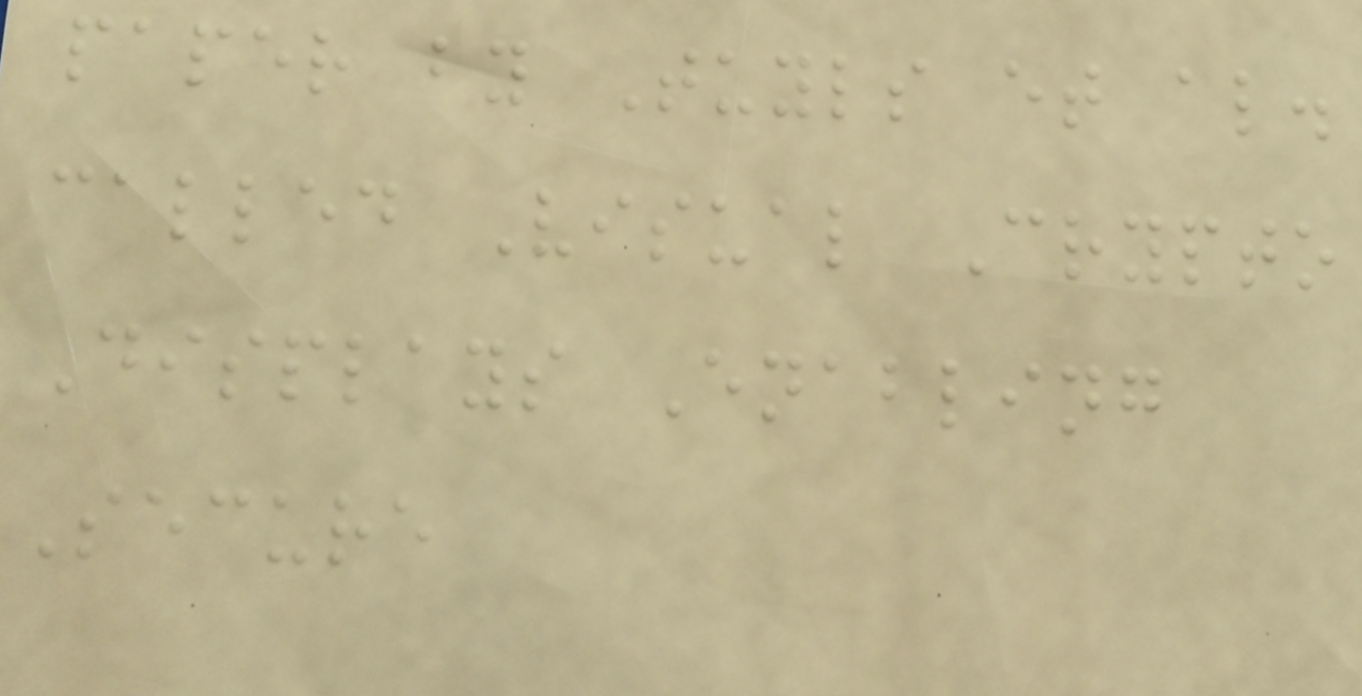paper by Tuyls et al.
called Visual Crypto
Displays Enabling
Secure
